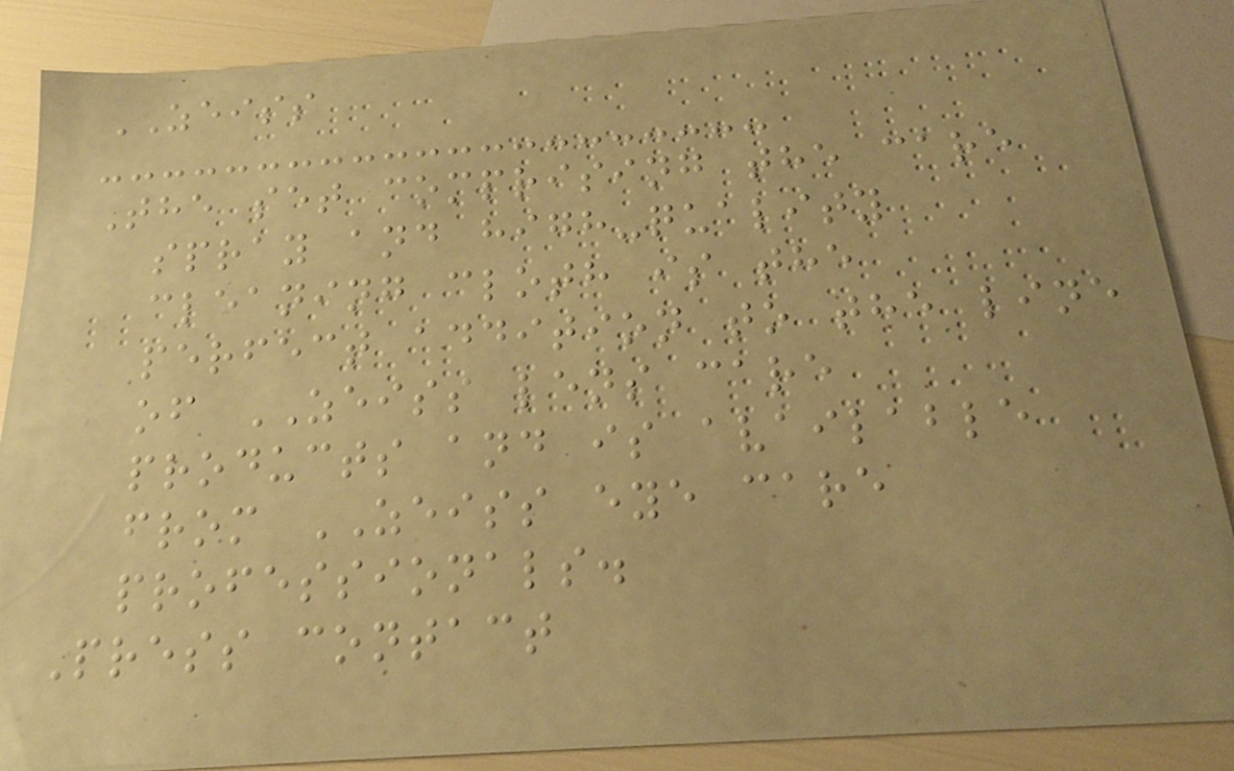ZEISS
The set comprising the care
spray and high-quality
cleaning cloth is the
perfect addition to the line
of ZEISS lens care
products and is available
from ZEISS eye care
professionals.
Press contact
